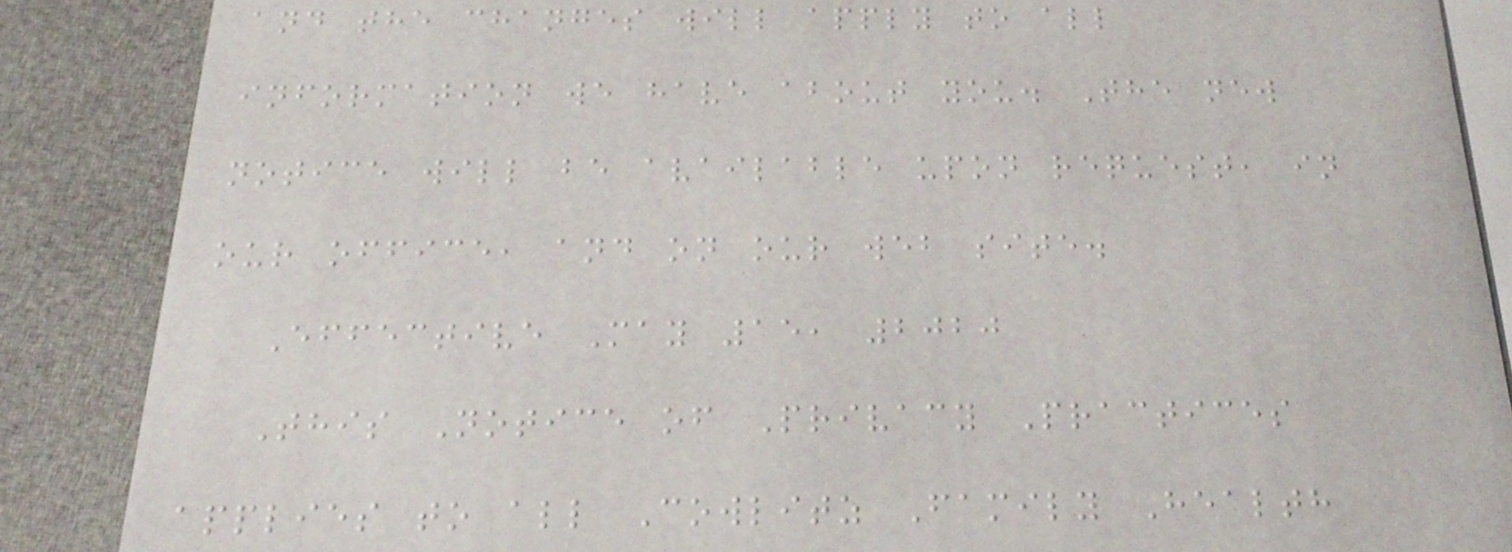and the changes will apply to all
information we have about you. The new
notice will be available upon request, in
our office, and on our web site.
Effective May 15, 2020
This Notice of Privacy Practices
applies to all Cowlitz Family Health
